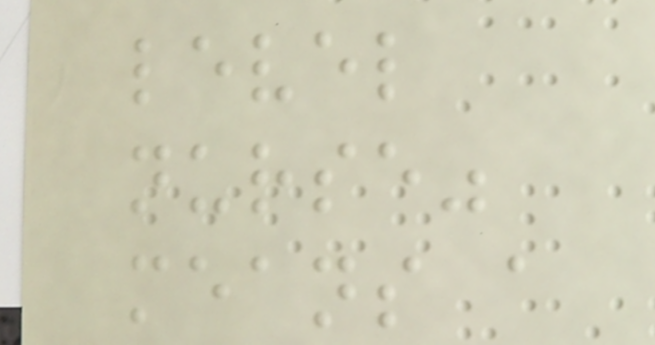level
nurse"
means a
